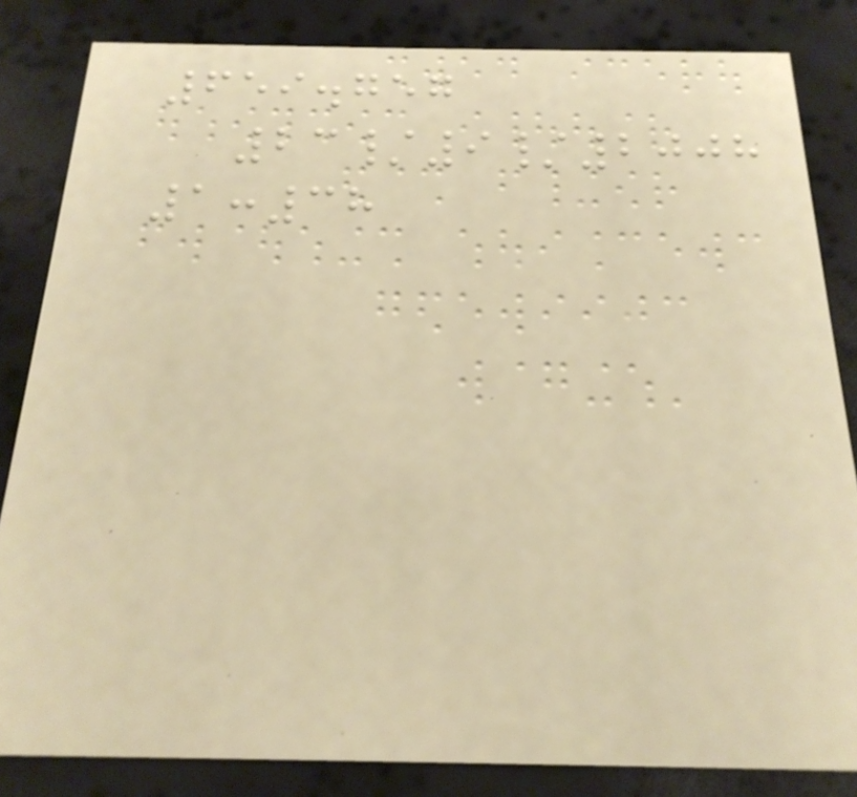659.757
23/9/2008
1:38
